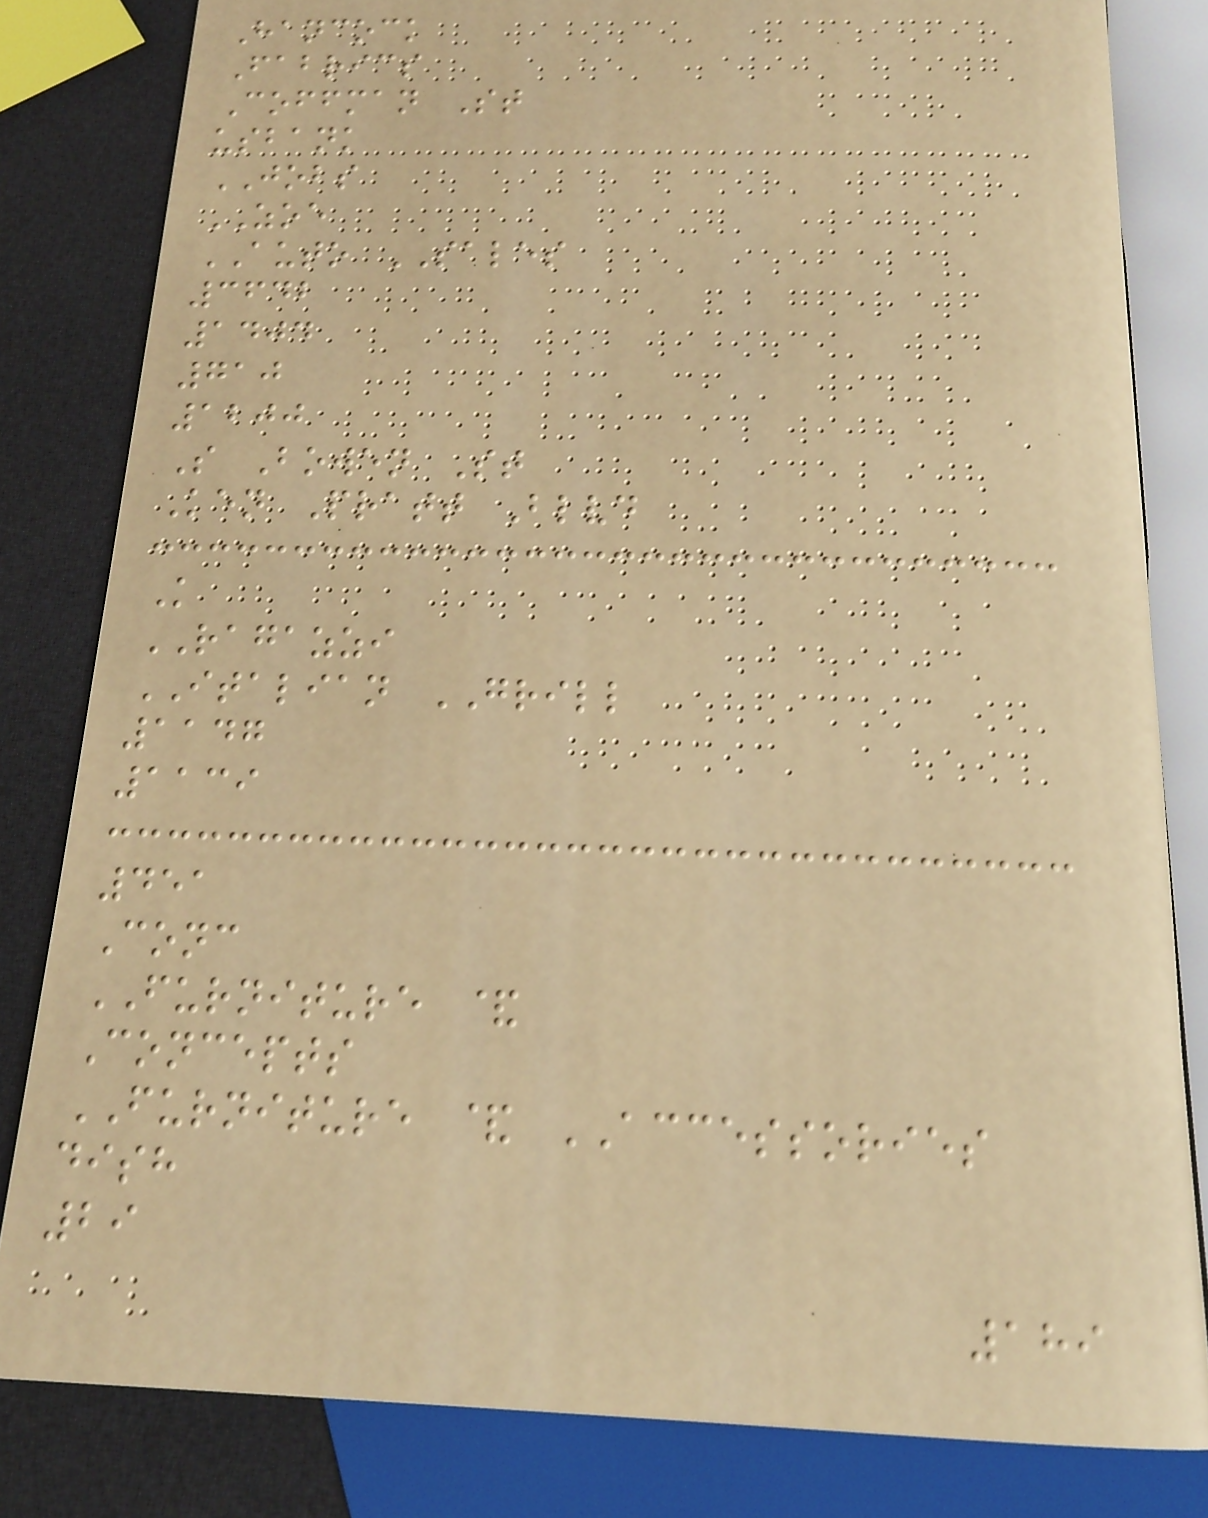Hancock
Fabrics
Coffman St
usbank
JOBS
ZOE
AUTO SALES
3642
1404
710
1200
S Bowen St
Ken Pratt Blvd
K
RAGAZZI
ITALIAN GRILL
1147
1139
451
Conc
FURNITURE &
Concepts
FURNITURE & ACCESSORIES
dish
29
189
